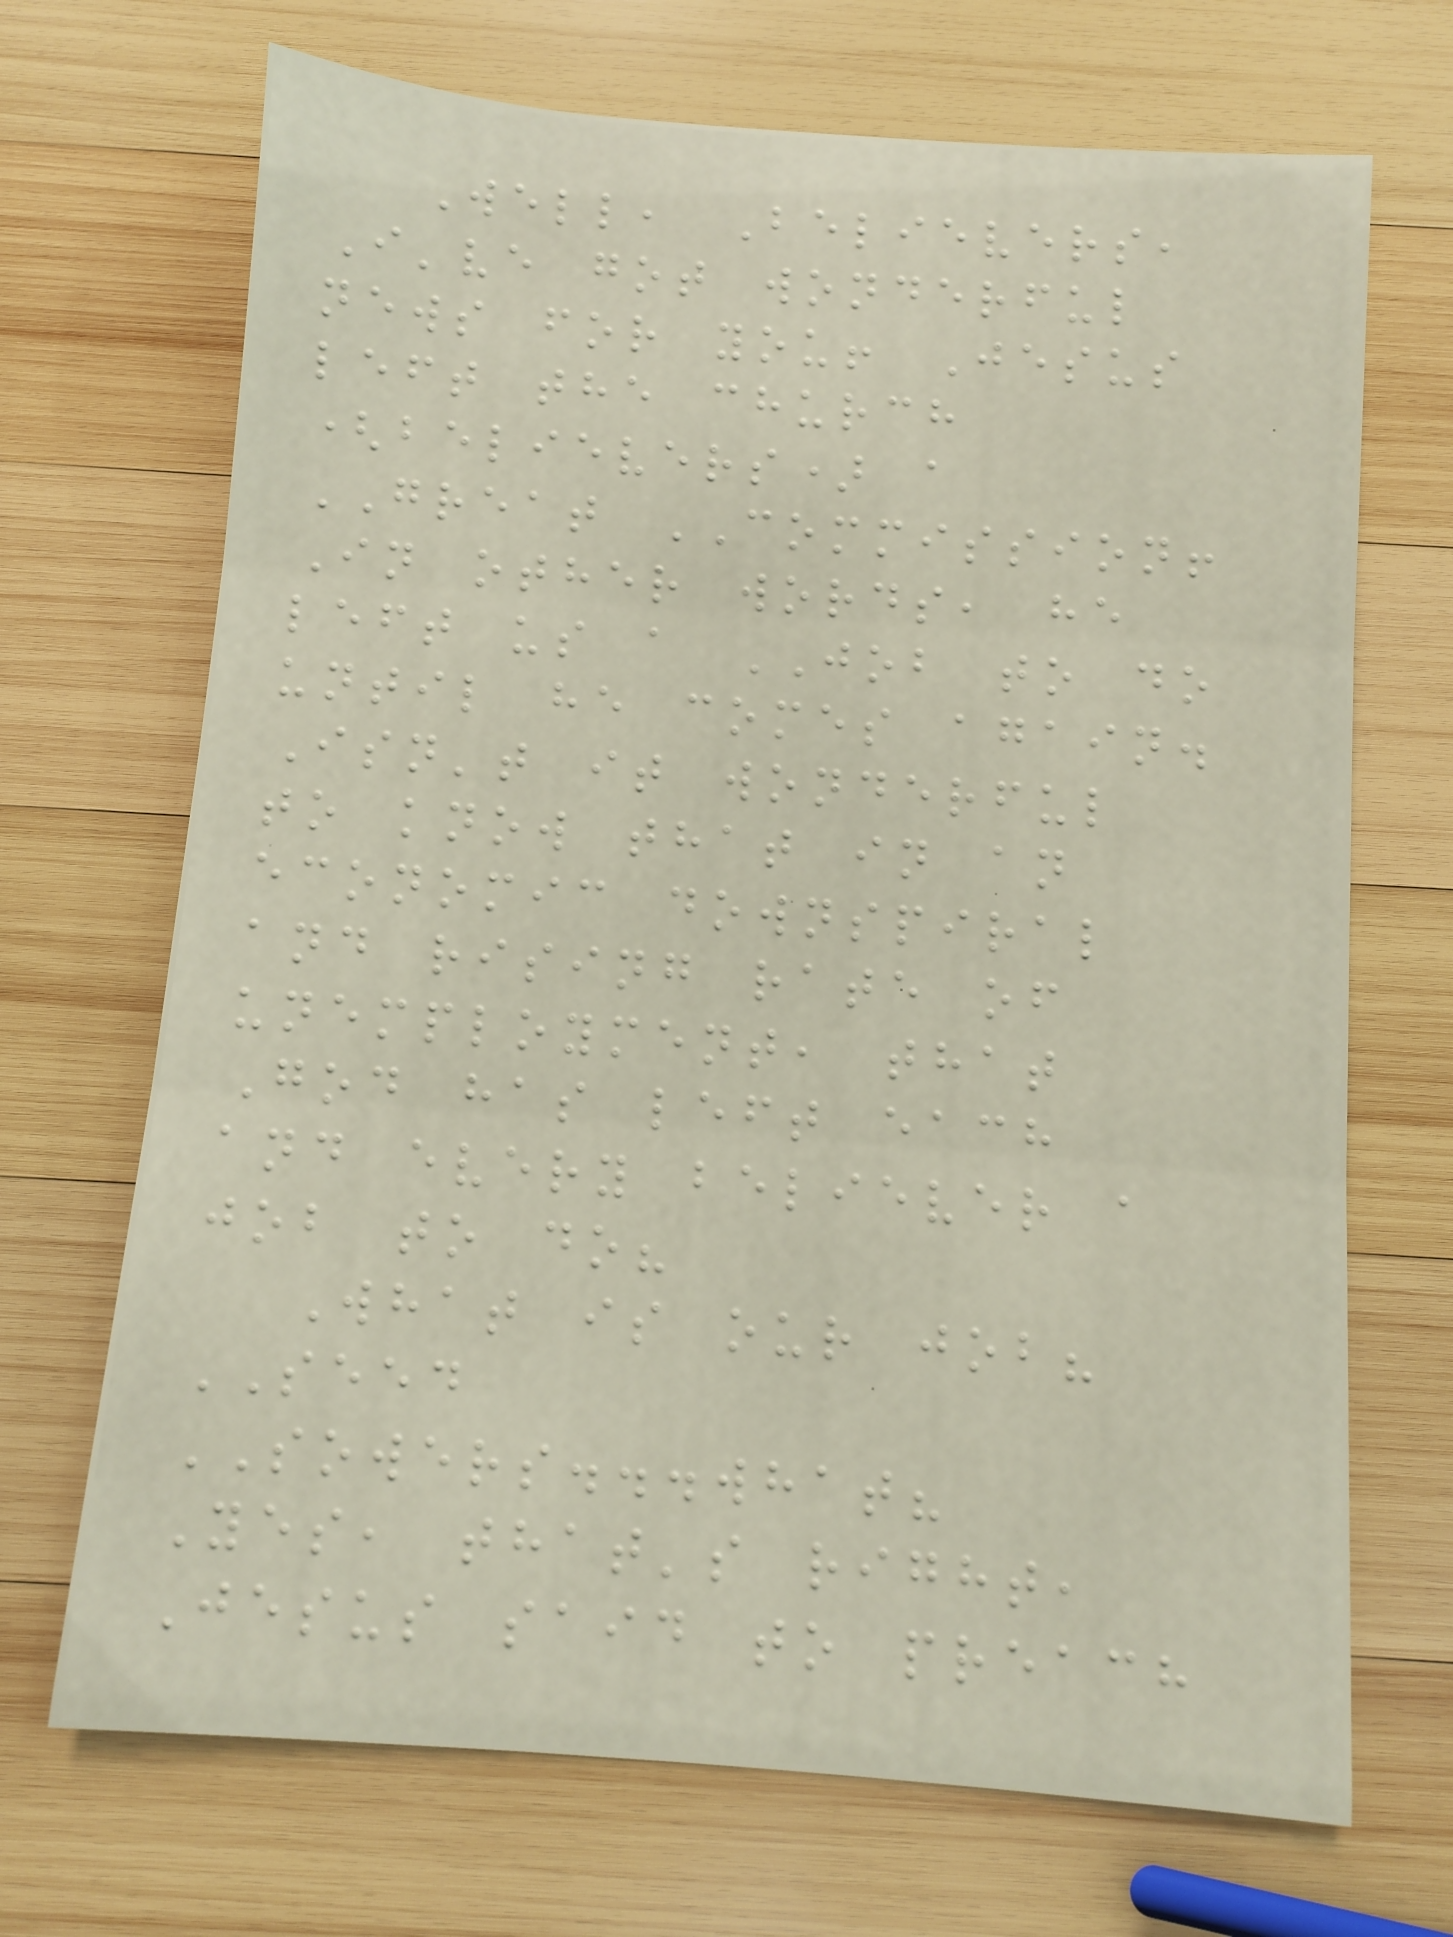Well, Believers,
I've got wonderful
news for you! Jesus
left the church
(believers) a
GREAT COMMISSION!
In other words, he
left us a JOB to do
until he comes again.
Isn't it wonderful
to know that in an
economic downspiral
and rising rate of
unemployment, that
God has left each
and every believer a
job to do?
What is our job?
SEED
SOWERS...what?
Yes, that's right,
Jesus said to preach
